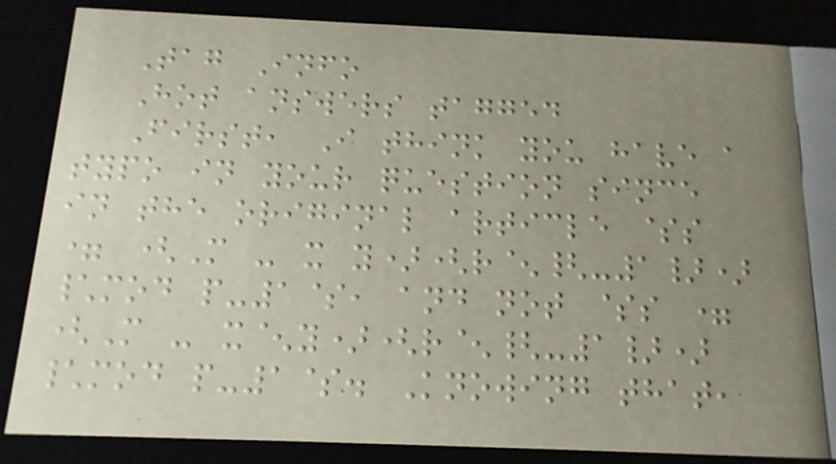Tag Info
Hot answers tagged
First, I think you have a
typo in your question since
in the original article $s
= (M - x y)(r^{-1})
\mod p-1$, and not $s =
(M - x^y)(r^{-1})
\mod p-1$. Knowing that,
